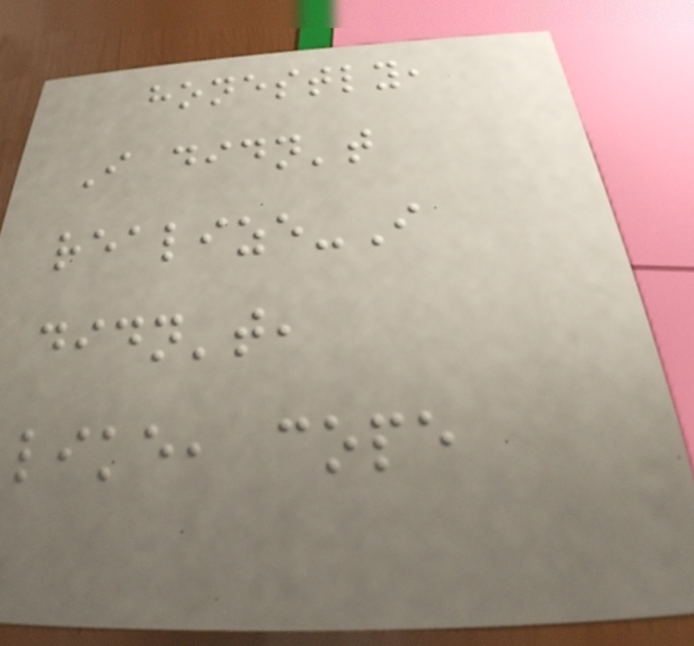honestly,
I didn't
realize-I
didn't,
like, cope
